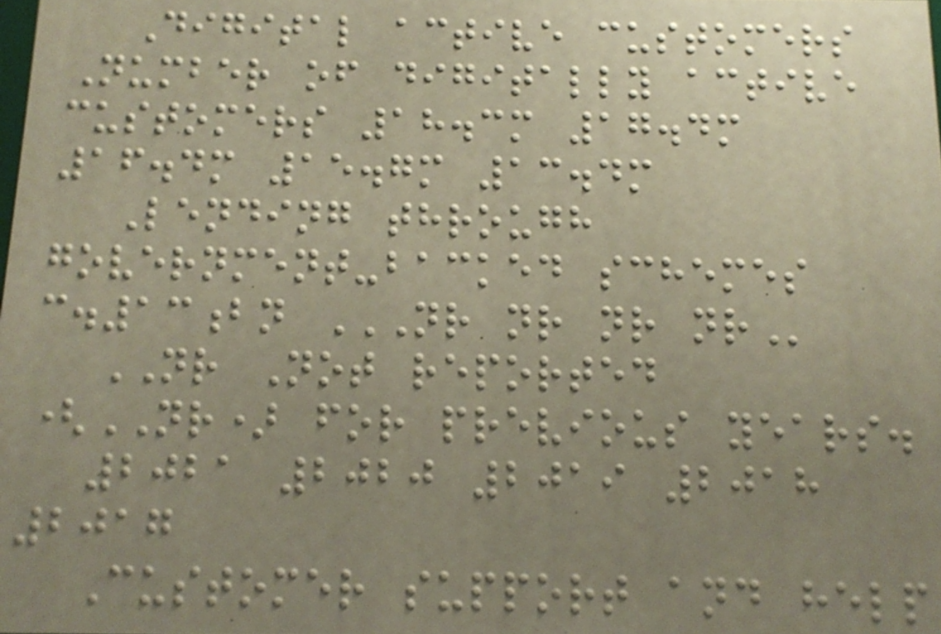Digital active customers
Number of digitally active
customers 18.3m 17.4m
16.4m 15.7m 13.4m
Lending through
government-backed schemes
c.13bn NR NR NR NR
NR Not reported
(NR) for previous years.
2021 2020 2019 2018
2017
Customer support and help
